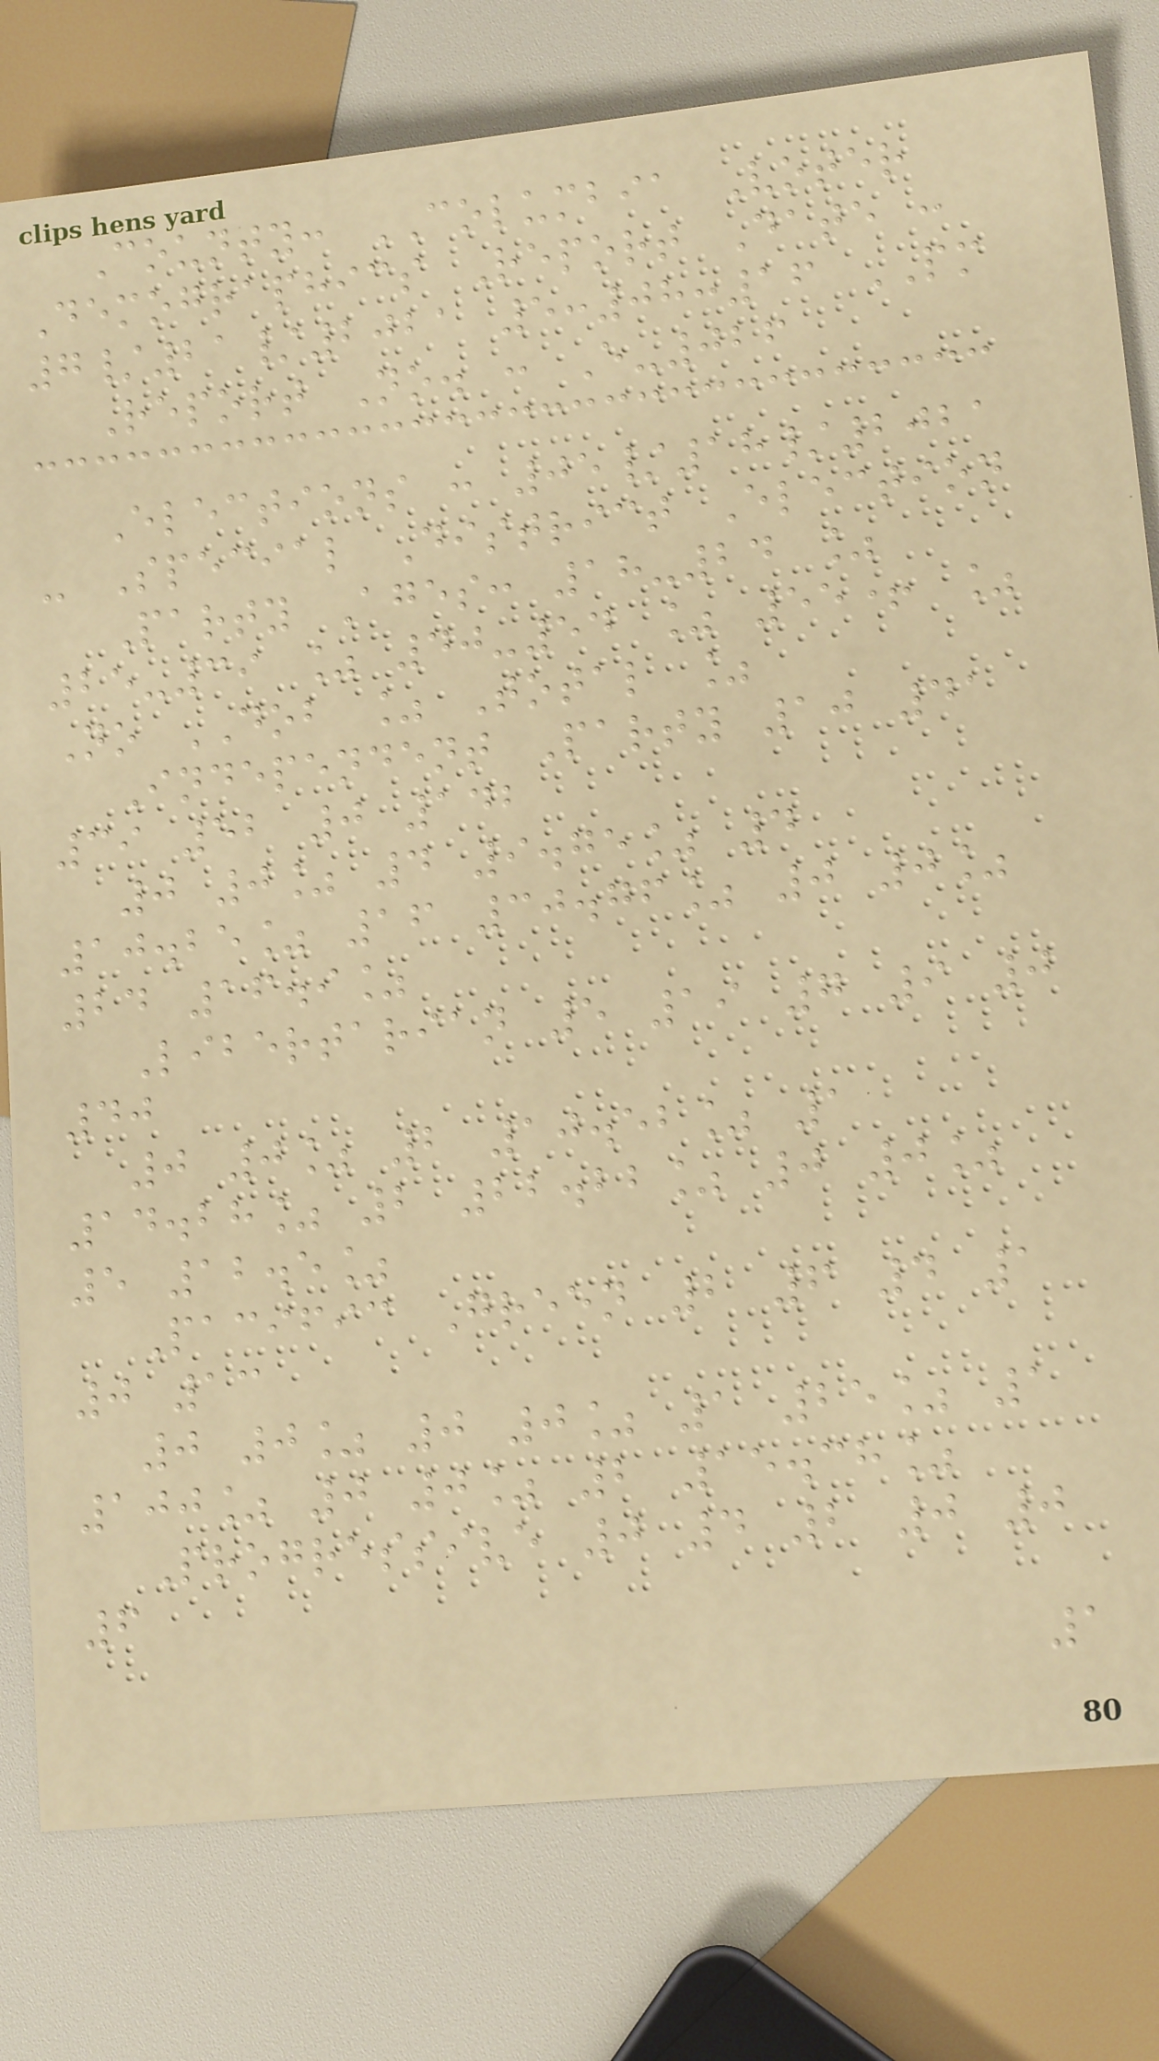County: COLUMBIA Voter
Demographics Report Date :
7/21/2021 5:08:16 PM
Report No. : E-026
Elections : 05/18/2021
- Special District Election
Party Ages: 18-24 %
25-39 % 40-54 % 55+ %
No DOB % Total %
Independent Party 10 41
39 52 0 142
0 0% 4 9.75% 4
10.25% 16 30.76% 0 0%
24 16.9%
Libertarian 5 19 7 9 0
40
0 0% 2 10.52% 1
14.28% 2 22.22% 0 0%
5 12.5%
Pacific Green 2 6 4 1
0 13
0 0% 0 0% 1 25% 1
100% 0 0% 2 15.38%
Progressive 0 4 2 0 0
6
1
